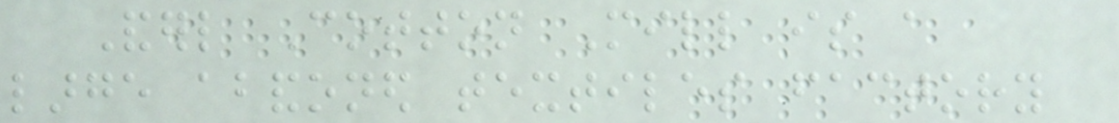Anderl Cotton Mill is a
large abandoned textiles factory
